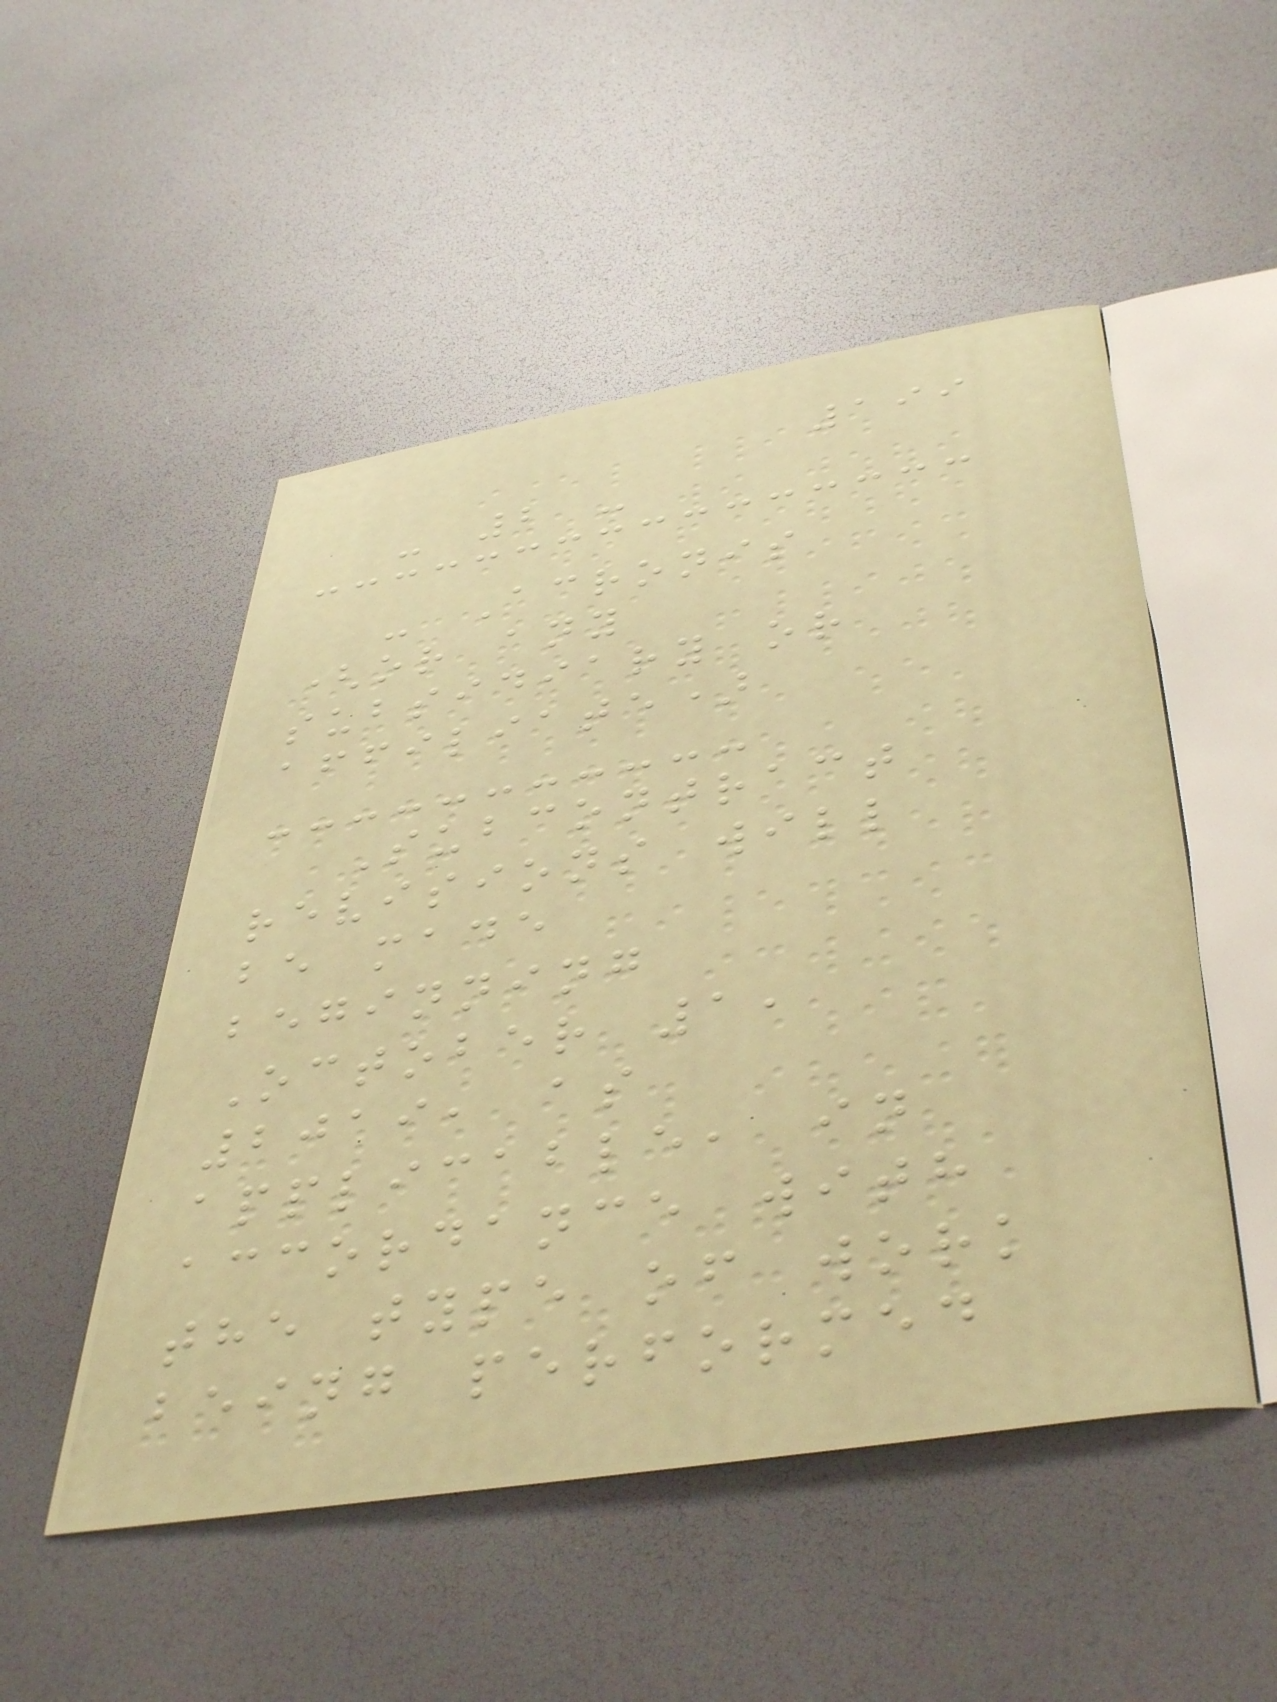199
- 2 -
- Acronis
(or any
subsidiary or
affiliate)
Subcontract
revisions will
be made
beginning
October 1,
2019, as
applicable, in
accordance with
the type of work
being performed
